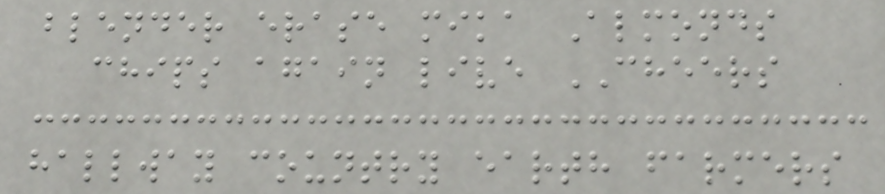blender erase mika Almonds
chips again live CHEERS
hallway country earth farmers
